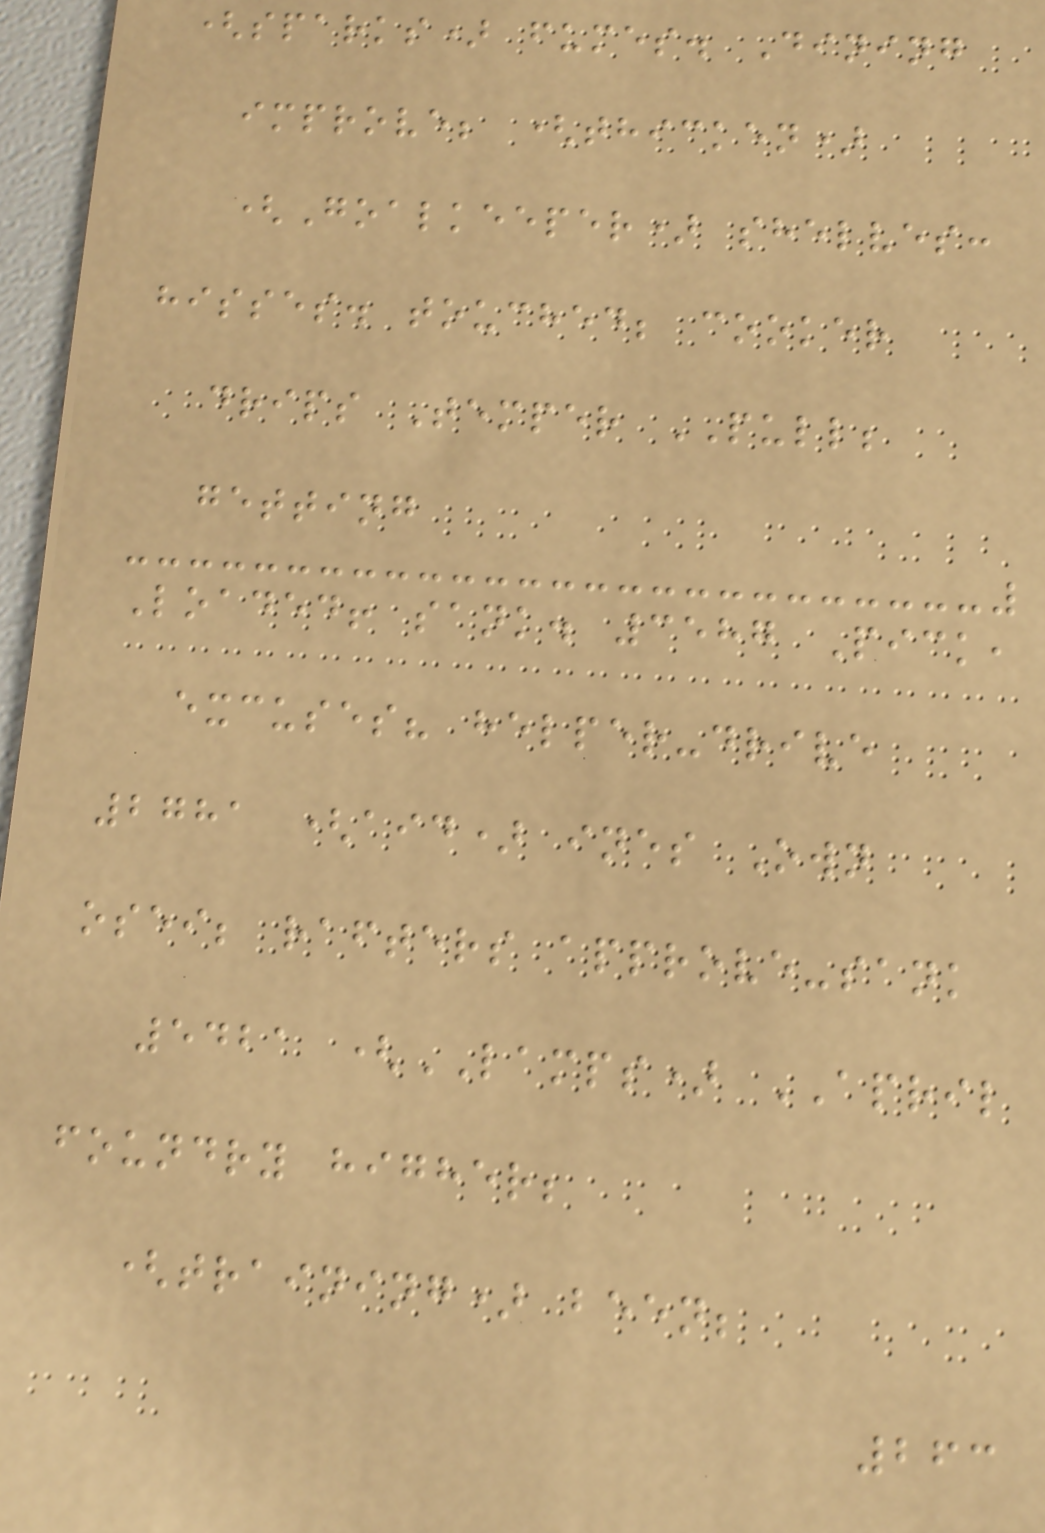(sparks) fumes. Dining
improve; (thicken)
(Goalkeeper) shelves:
hisses. touched; cooker
drips Temper PULL;
getting
Loaded! sank. 3587 Pick,
excuses? helper-drive
2781 (aid) ines Own
osei; rafters approve-sank
5421 (LAMPS) APRIL
foundry higher;
(training) been;
263
